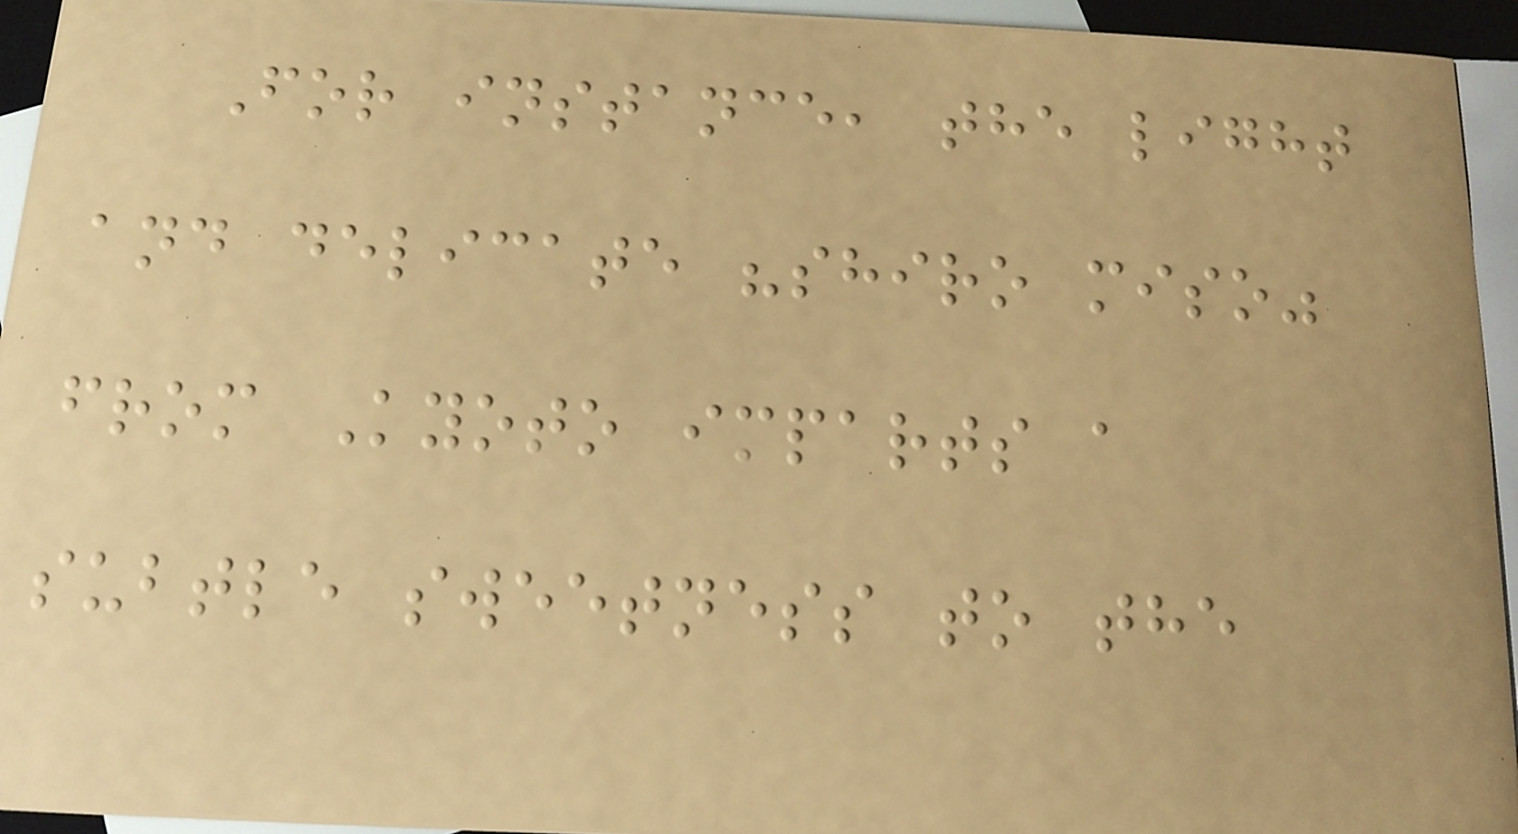For instance, the light
and delicate "shiro miso"
from Kyoto imparts a
subtle sweetness to the
